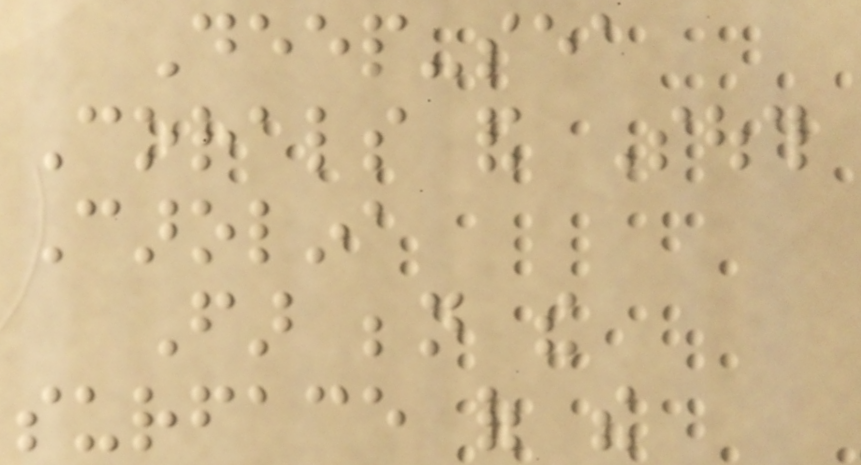Deep-sea
Corals and South
Carolina
Far beneath the
surface of the
